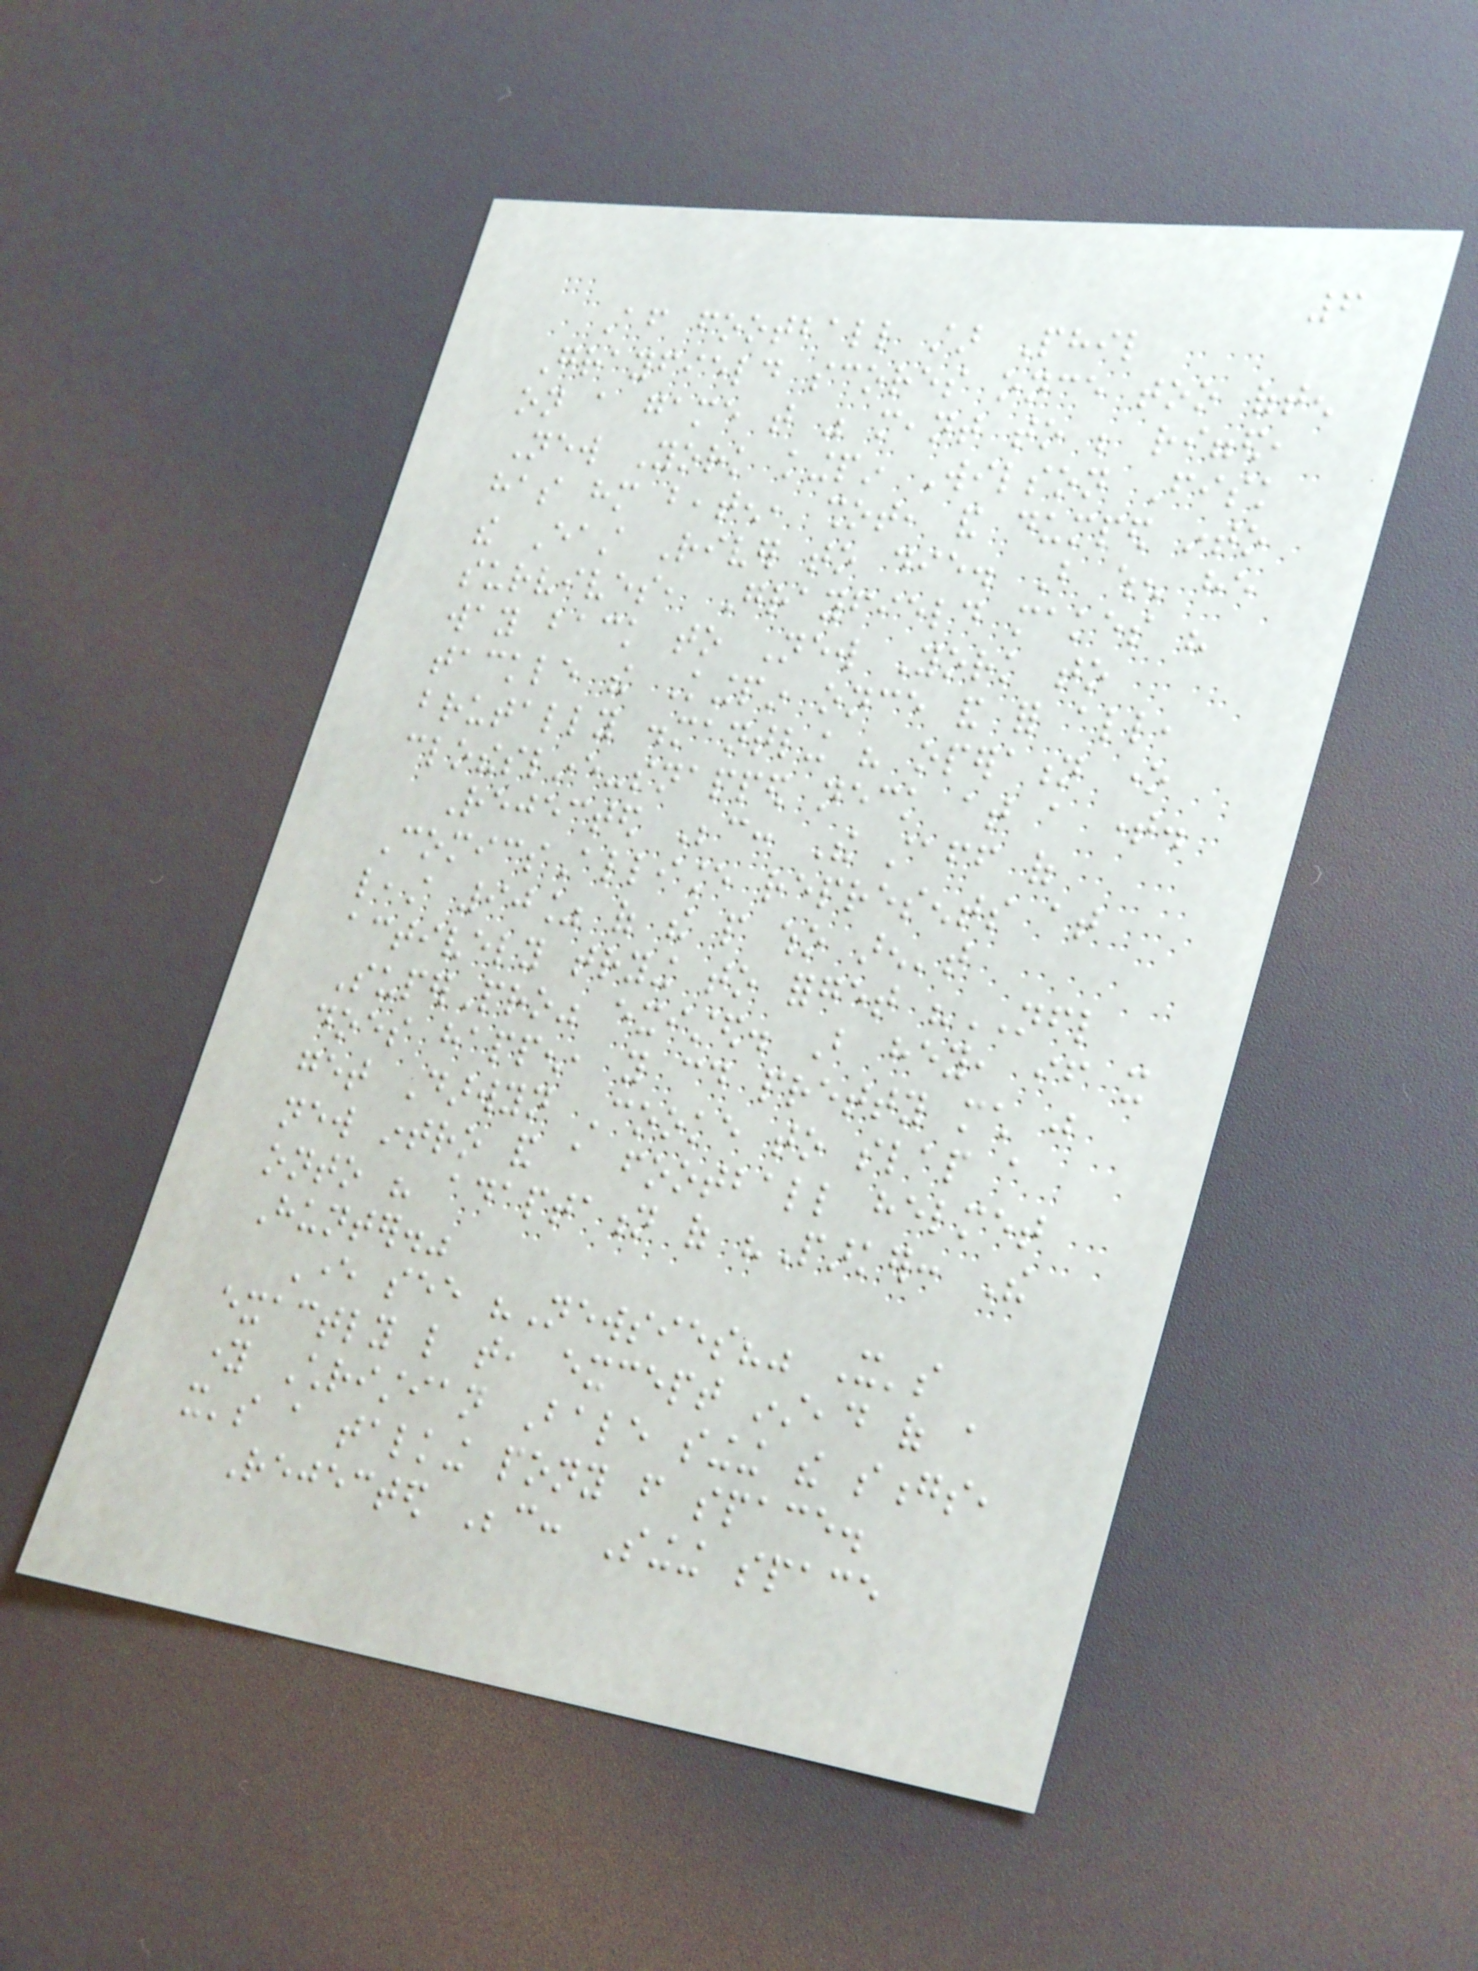6
After football star Phil
Grayfield scores once too often
on a game that was meant to be rigged,
New York kingpin Wilson Fisk
has him beaten, shot, and dumped into
the East River to die. But when he
survives, Grayfield makes his
way back to New York to
tackle the Kingpin once and for all,
brutally dismantling his operation one
clothesline-snapped neck at a time.
Rejected Because: The staff of
ComicsAlliance represents at
least 90% of the people who aren't
actively trying to forget "NFL
SuperPro" existed. But hey, if it
does happen, you could pretty much just
get Darwyn Cooke to slap a
new intro and a football helmet
onto his adaptation of "Parker: The
Hunter."
Ever see "Newsies?" It's
exactly like that, except instead of a
young Christian Bale singing the songs,
it's a talking pony from space.
Rejected Because: Singing space
